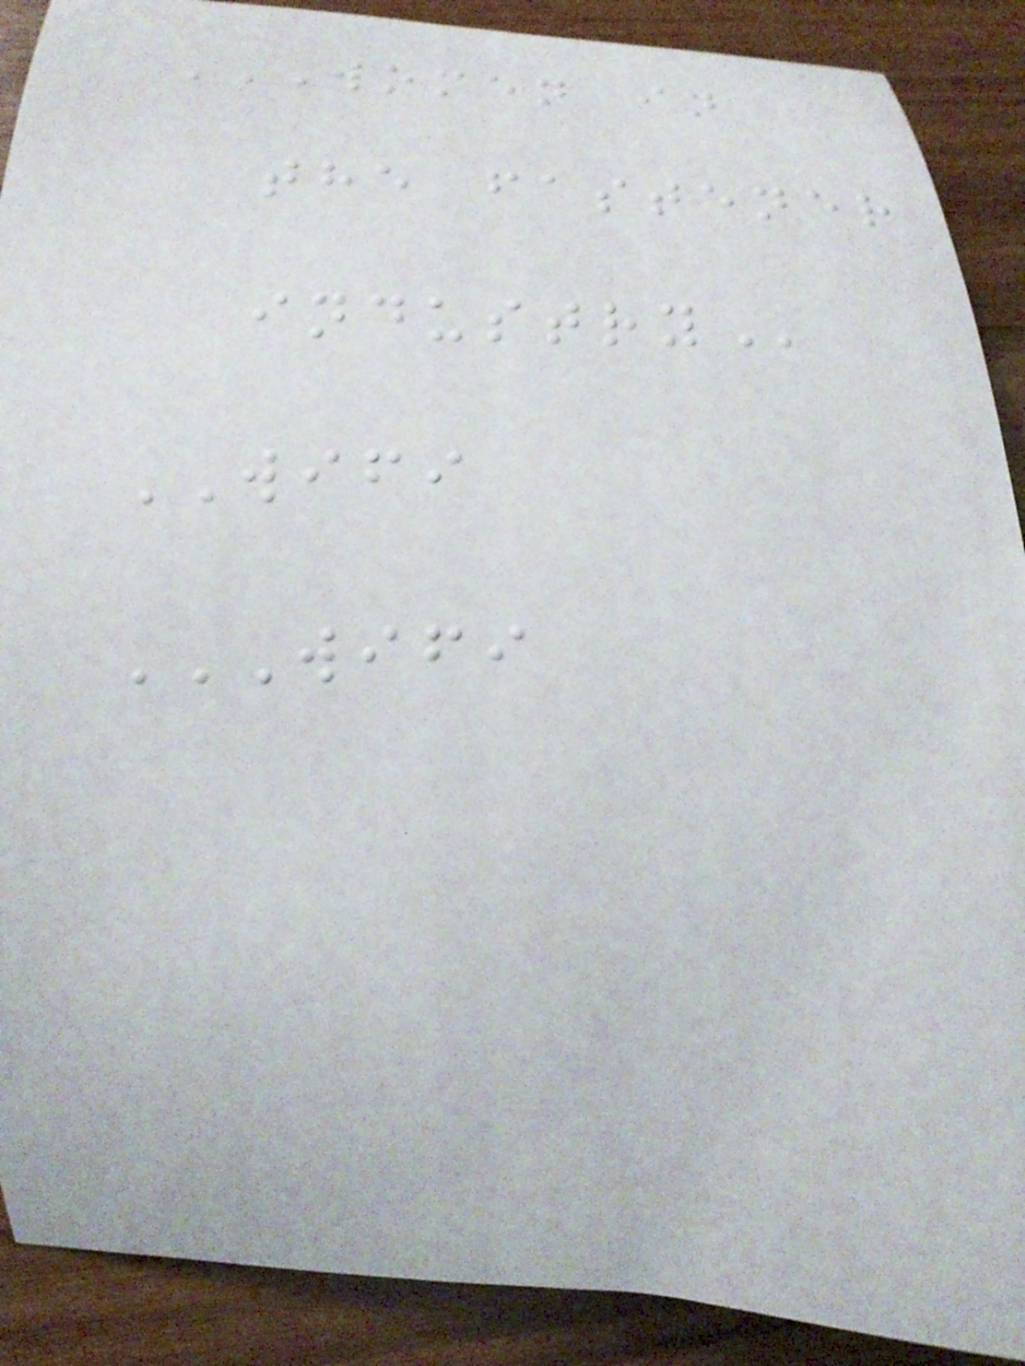WOMEN IN
THE FASTENER
INDUSTRY
WIFI
WIFI
